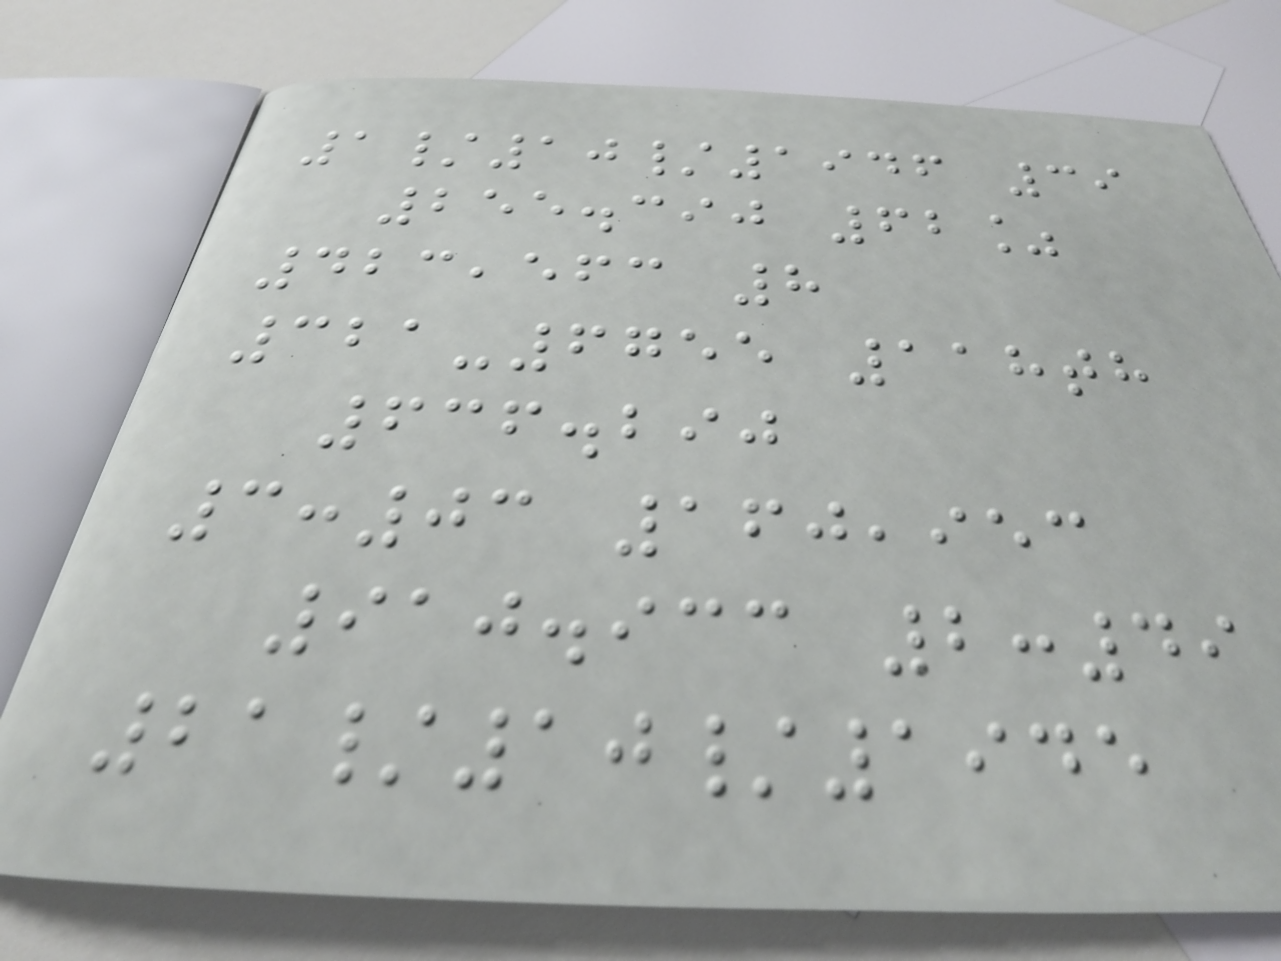1/10/1946 39
255.390 62%
423,563 8
321-6755 118th
636.290
3:03 160,953
910.933 2:49
21/10/1945
